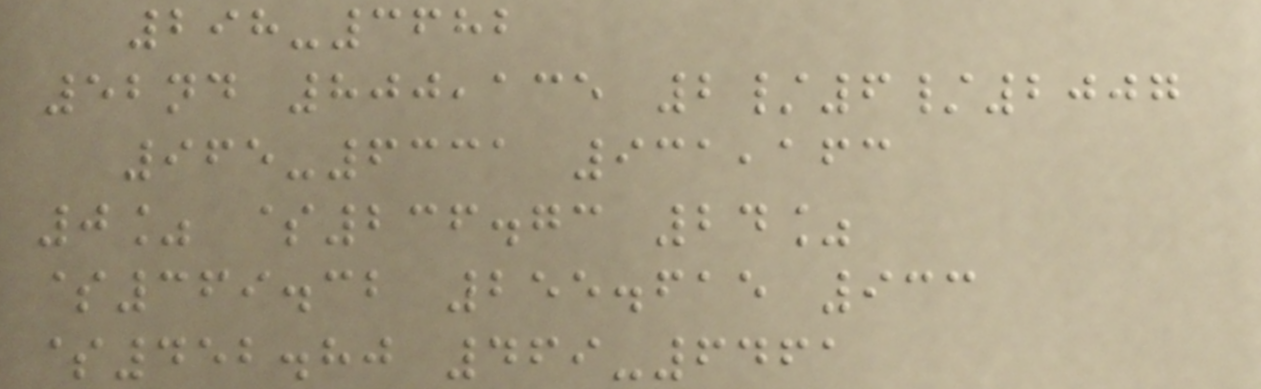298-3682
52nd 800,135 2/6/2007
965-6331 931,163
0% $236.73 24%
$369.32 255.615 933
$452.80 469-6461
